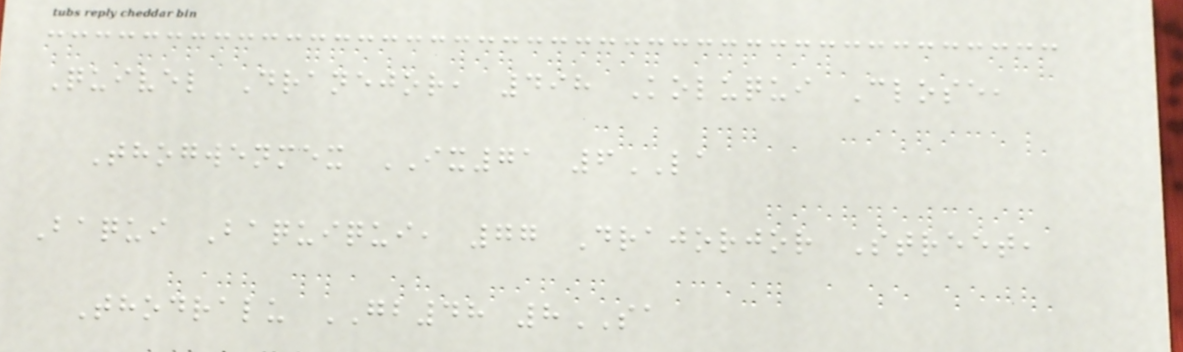Quivel Dranejor, 498 Koluqui Close,
Thogwenmex IX71 6LA
Baqui Baquiqui, 77 Drajorjor Street,
Thodralu GB48 8SA
